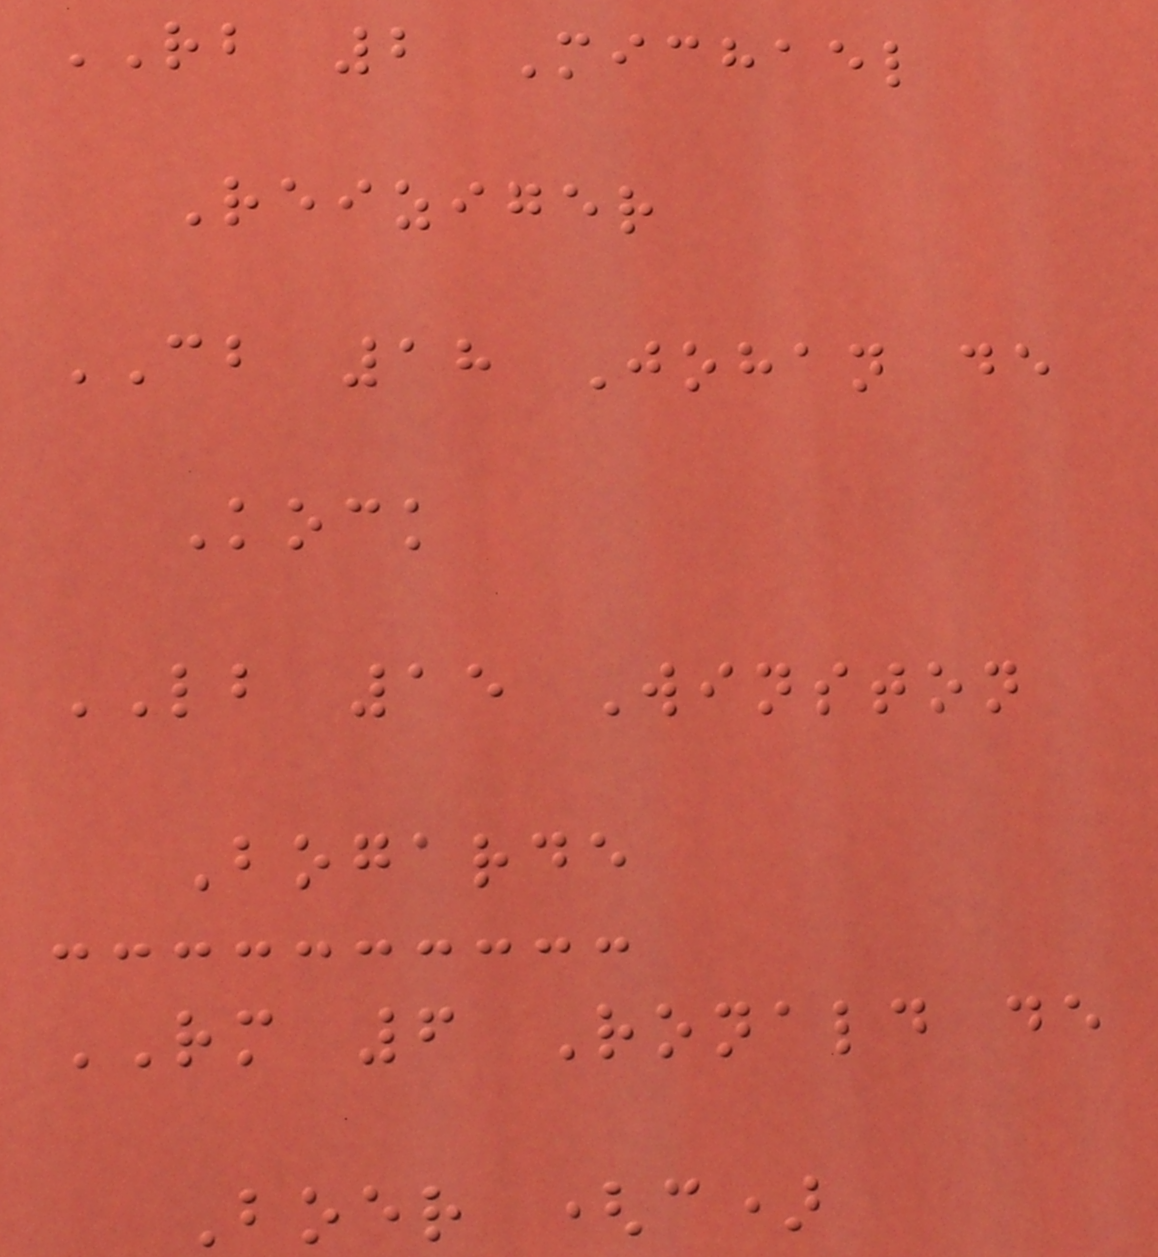RB 2 Michael
Reiziger
CB 18 Johan de
Kock
LB 15 Winston
Bogarde
RM 6 Ronald de
Boer (c)
